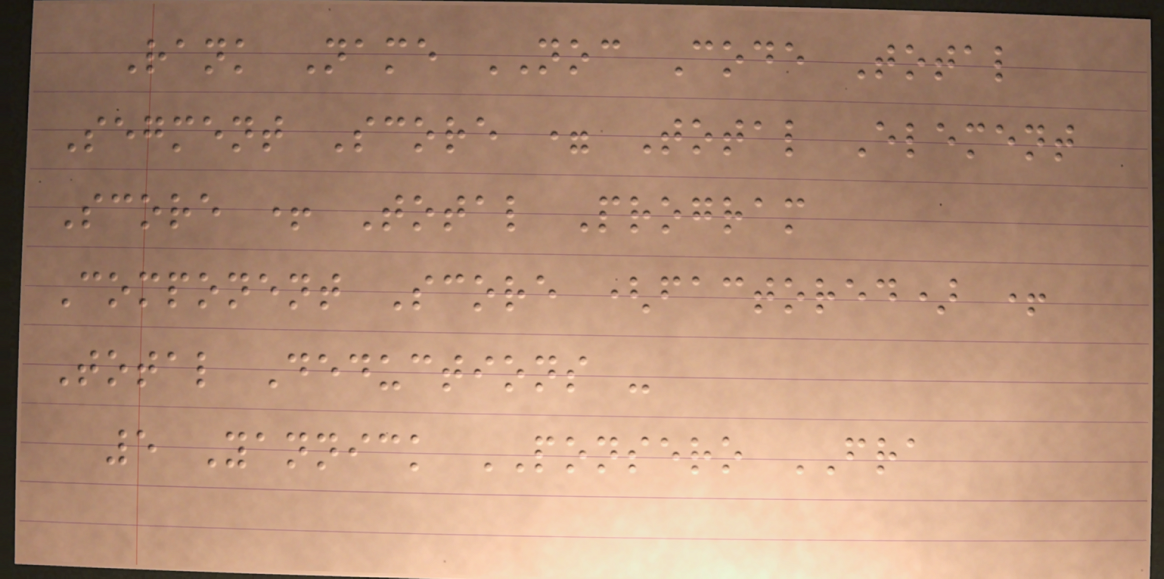Rank Name NOC Code Total
Segment Score = Total Element
Score + Total Program
Component Score (factored) +
Total Deductions -
5 Yannick PONSERO FRA
